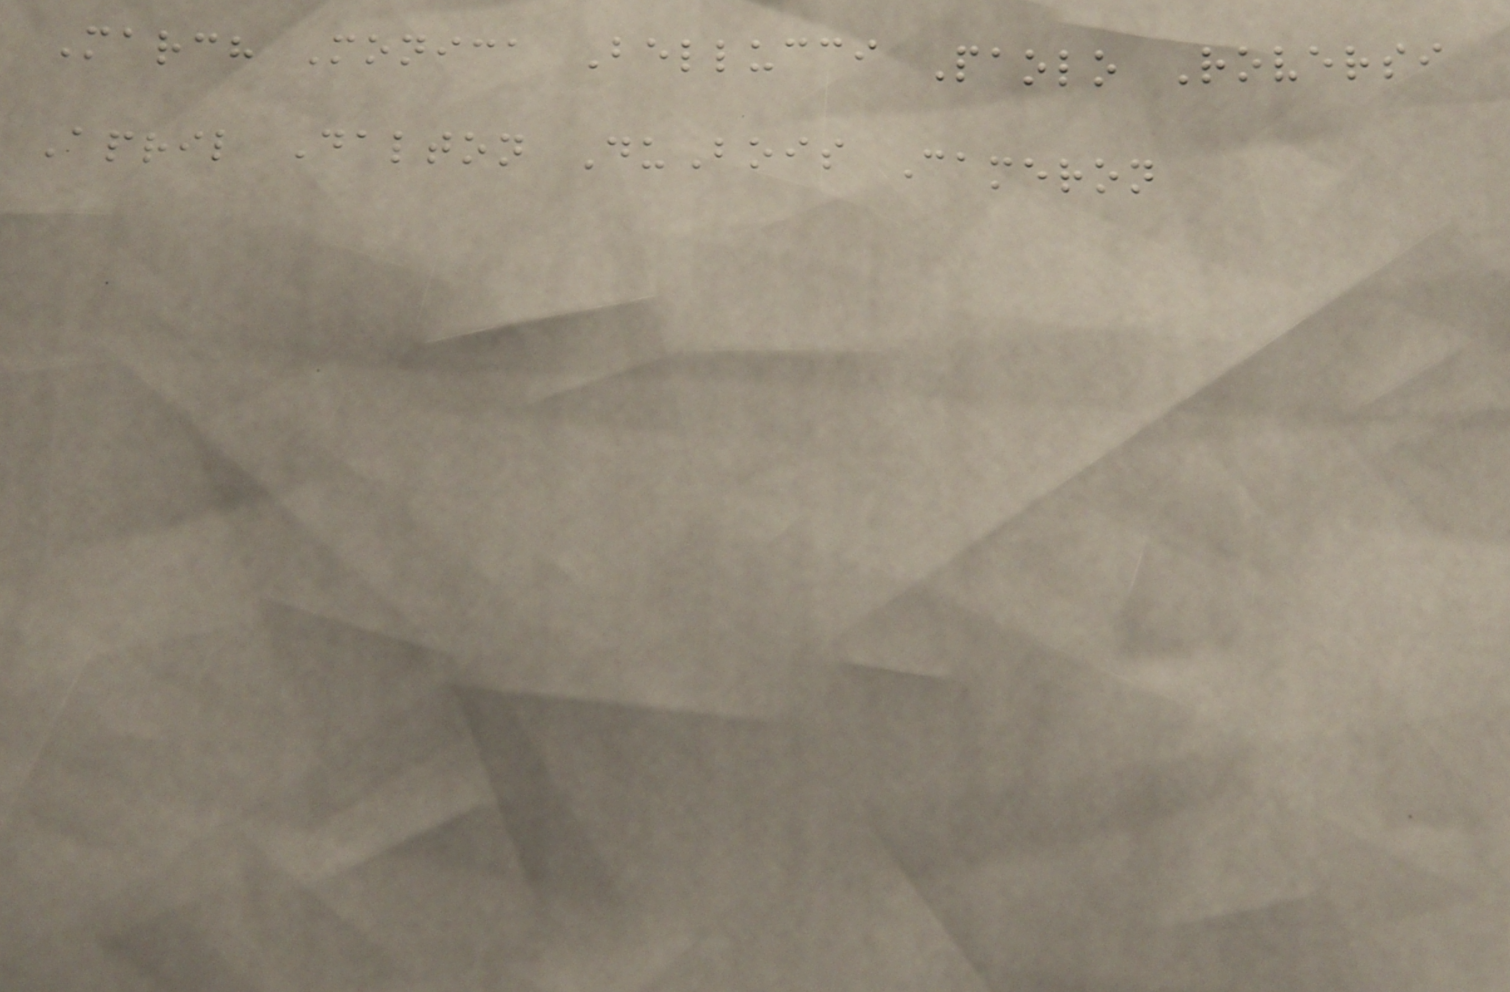March Monica Bellucci Paolo Roversi
April Dalton DuBois Cameron
